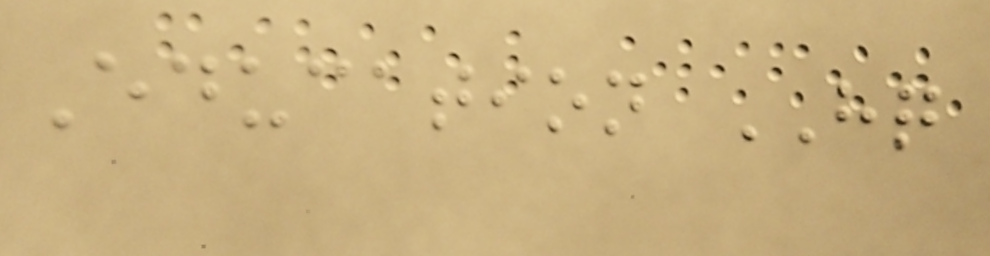Education HQ
